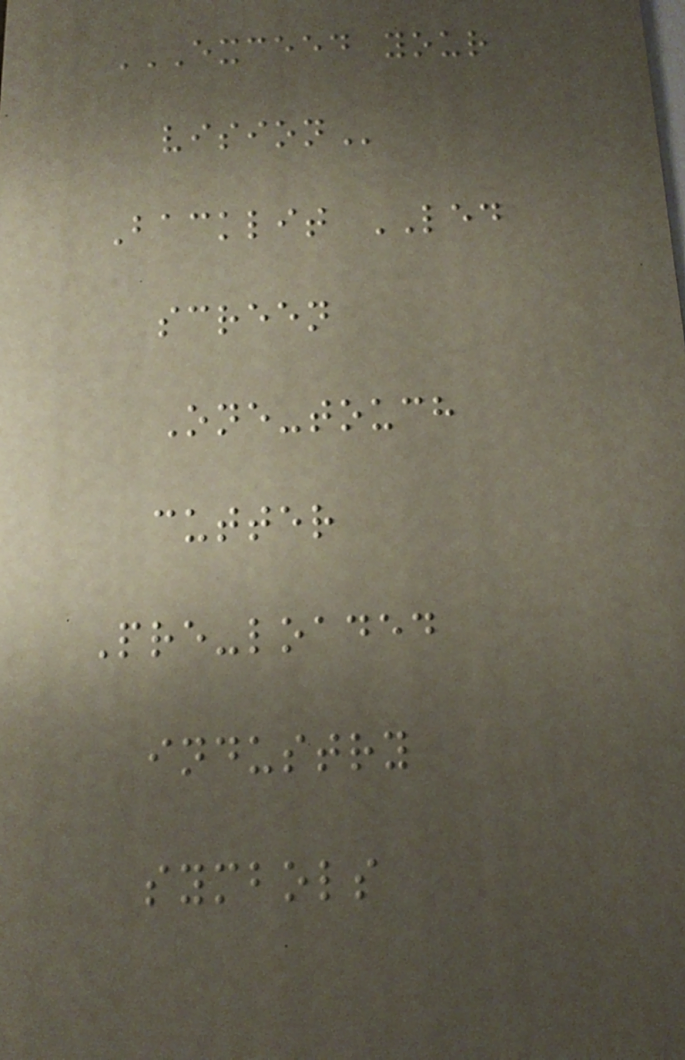EXCEED YOUR
VISION
Backlit LED
screen
One-touch
cutter
Pre-loaded
industry
symbols
